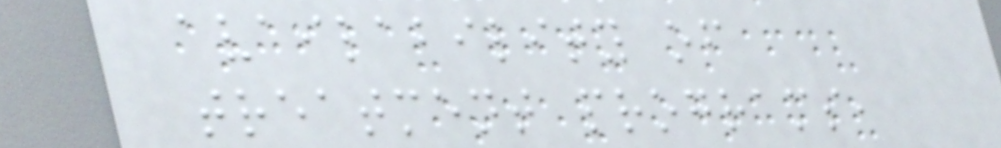availability of
treatment programs,
